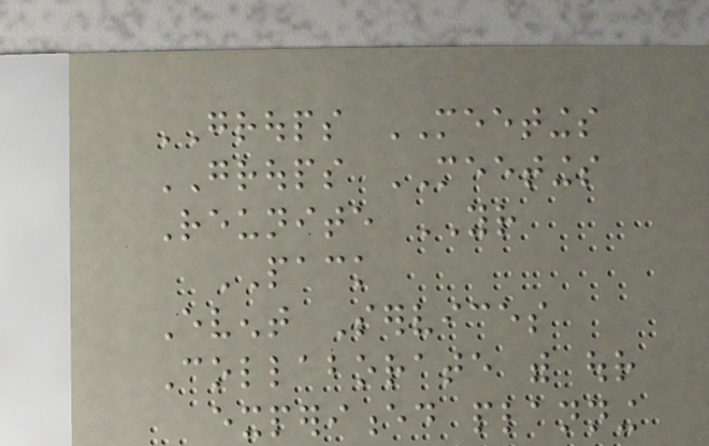GROUPS MEETINGS
GROUPS MEETINGS
Reunite YOUR
PACK
Event Services
Collaborate with our
experienced planning
